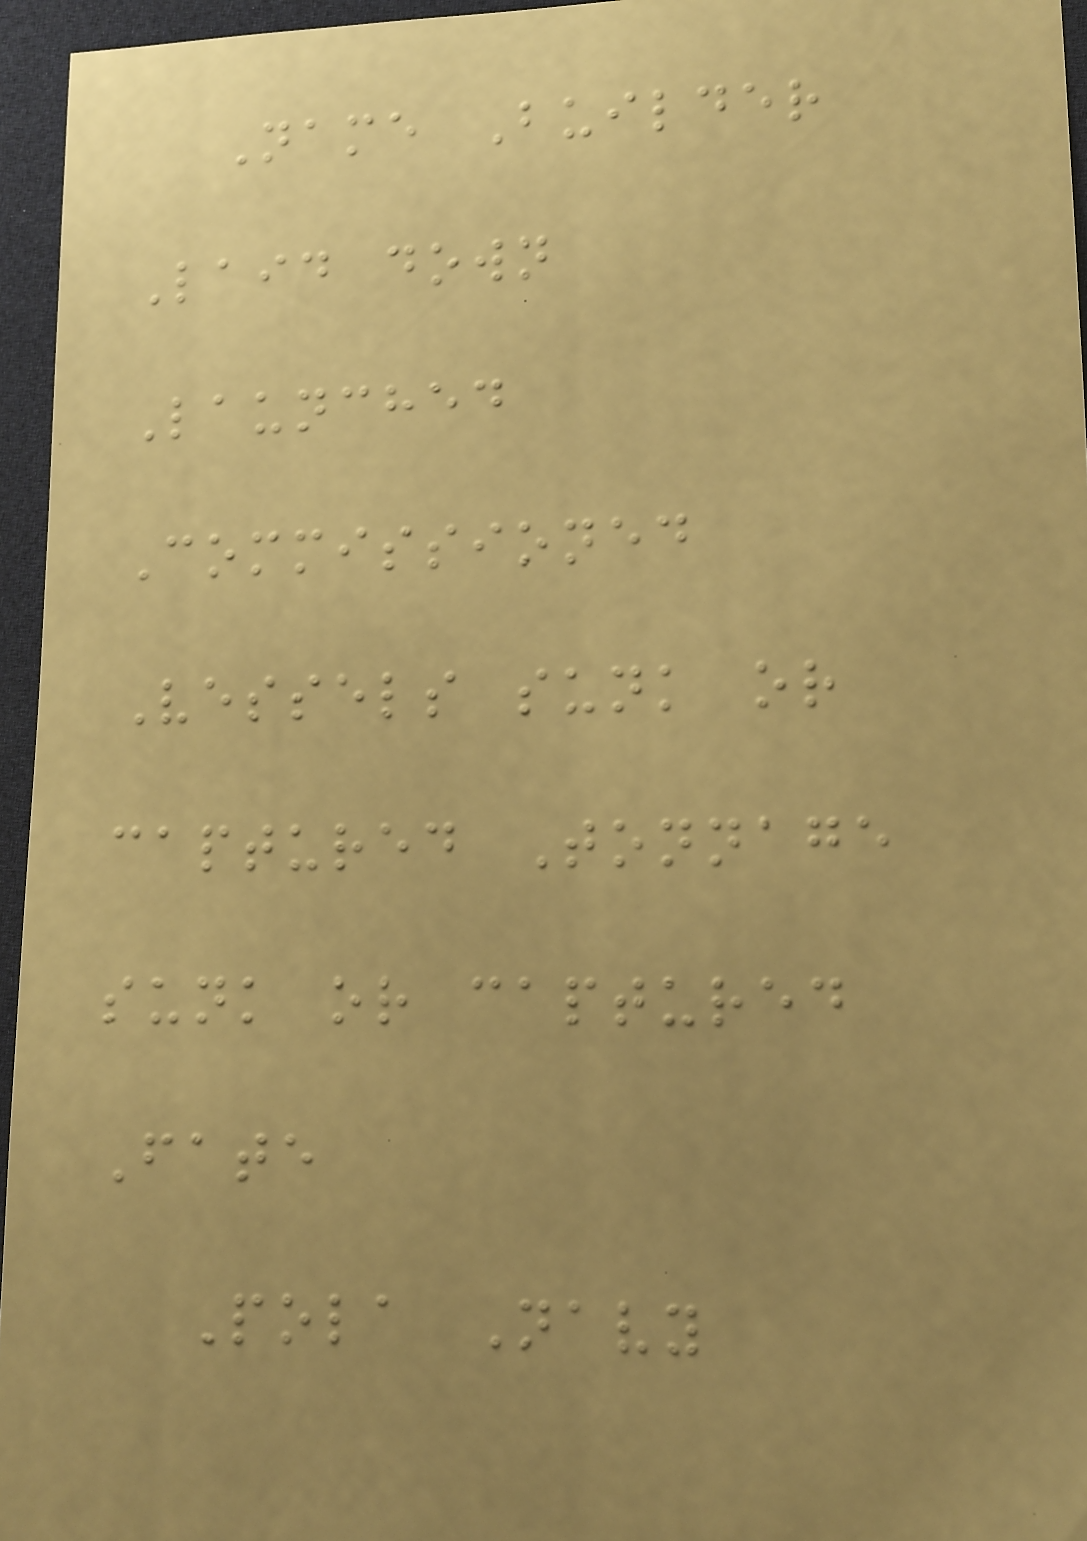Name Builder
Laid down
Launched
Commissioned
Vessels sunk or
captured Tonnage
sunk or captured
Fate
Pola Navy
